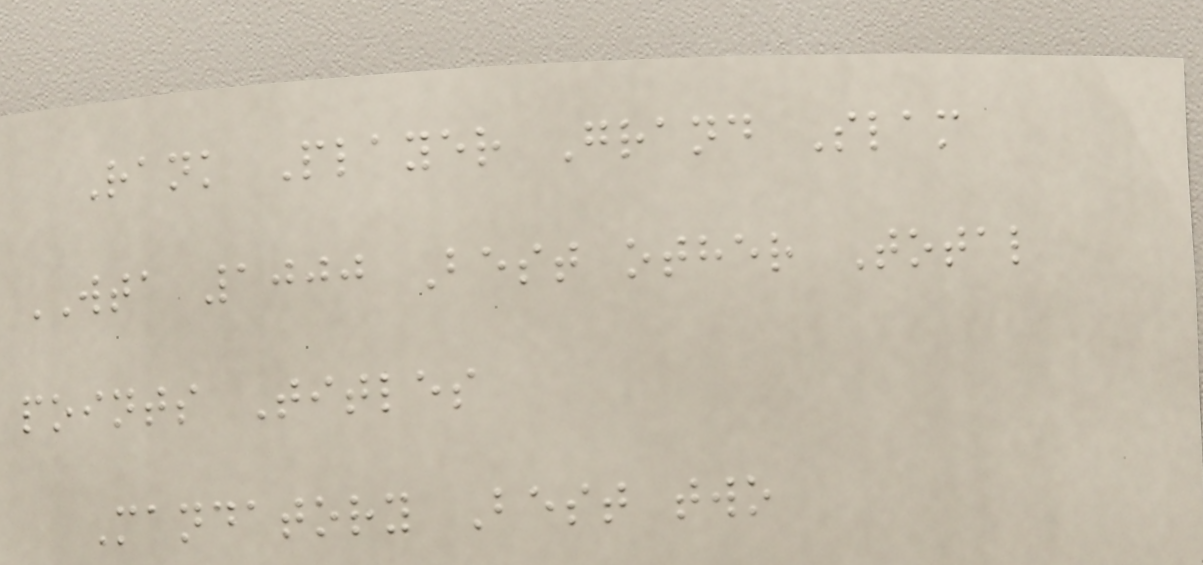Rank Player Grand Slam
WTA 1000 Best other Total
points Titles
Mandatory Best two
